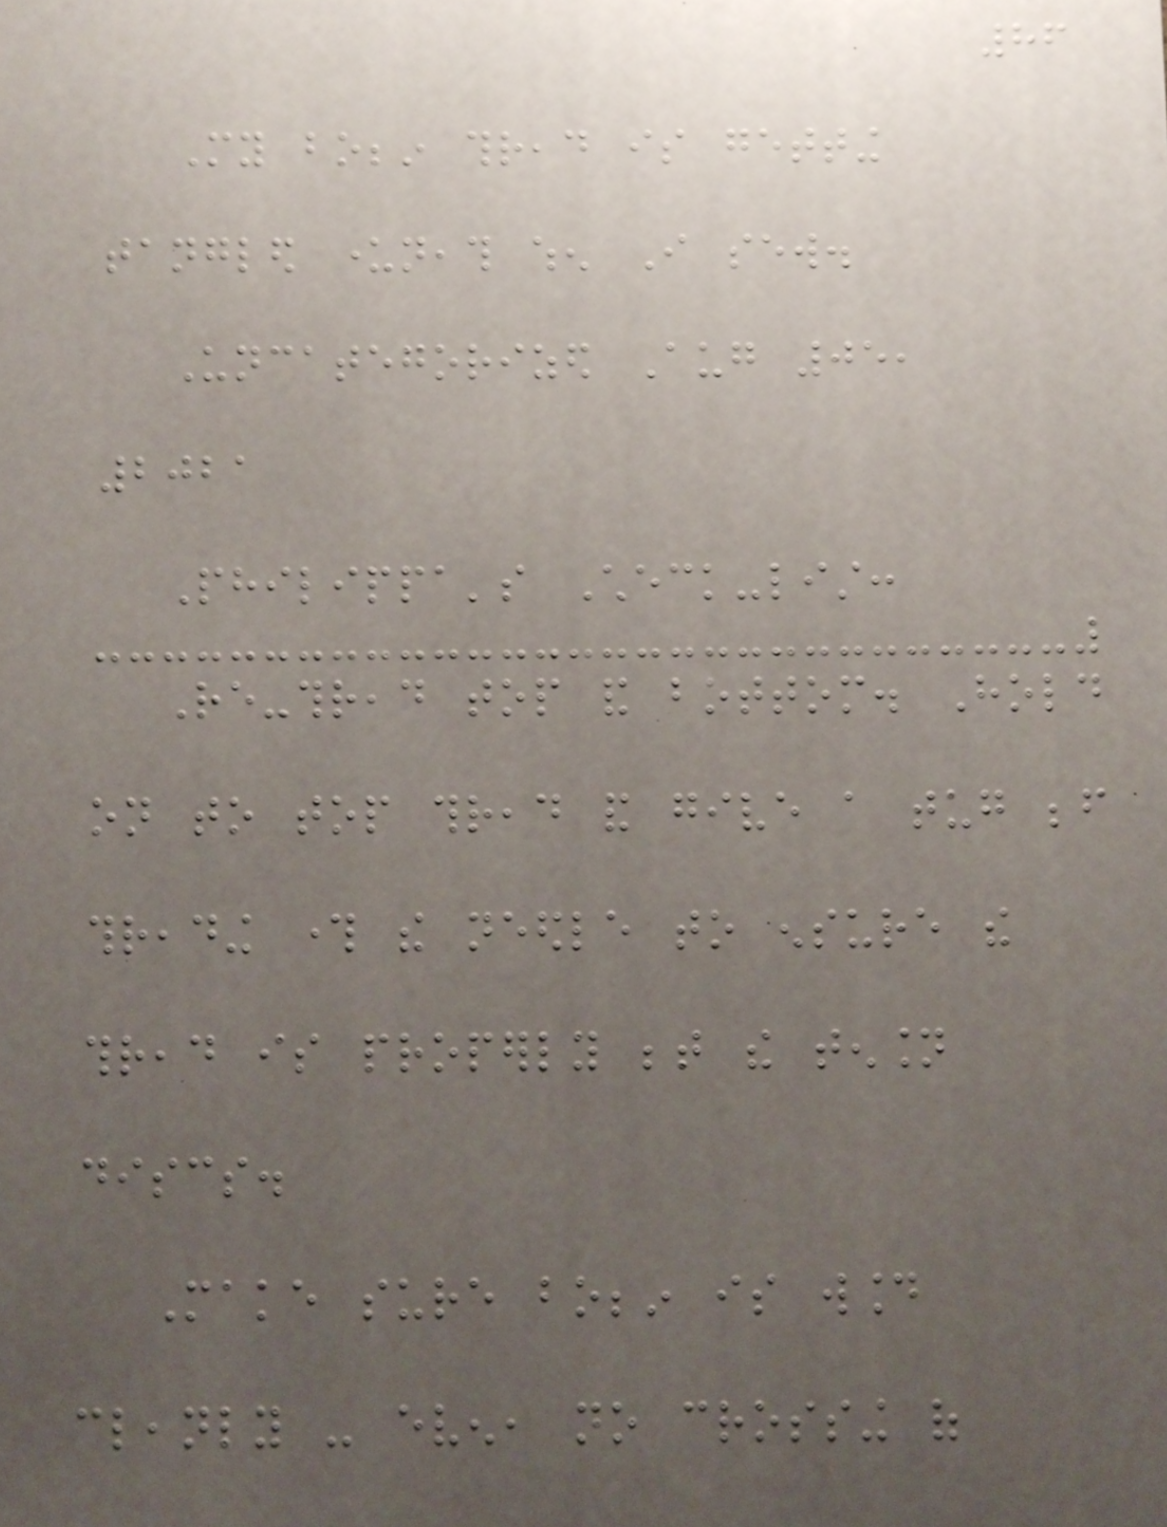86
My bobbin thread is getting
tangled underneath when I sew.
Uncategorized Aug 05,
2021
Philippa's Check-list:
Re-thread top and bottom. Hold
on to top thread and give a tug before
threading through the needle to ensure the
thread is properly between the tension
discs.
Make sure bobbin is wound
cleanly - even, no crossing of
